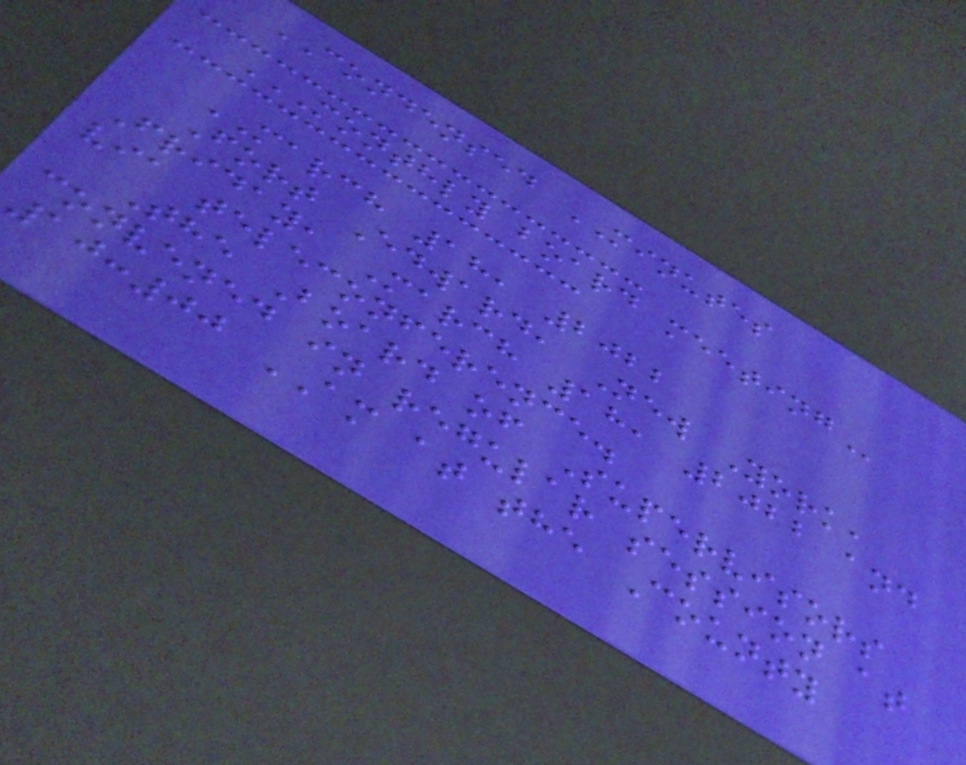CONDENSED MINUTES
MONTHLY BOARD MEETING
MARCH 18, 2022
Fort Edward, New York,
Friday, March 18, 2022 and
via teleconference.
The Board of Supervisors
convened in regular session at
10:00 AM at the County
